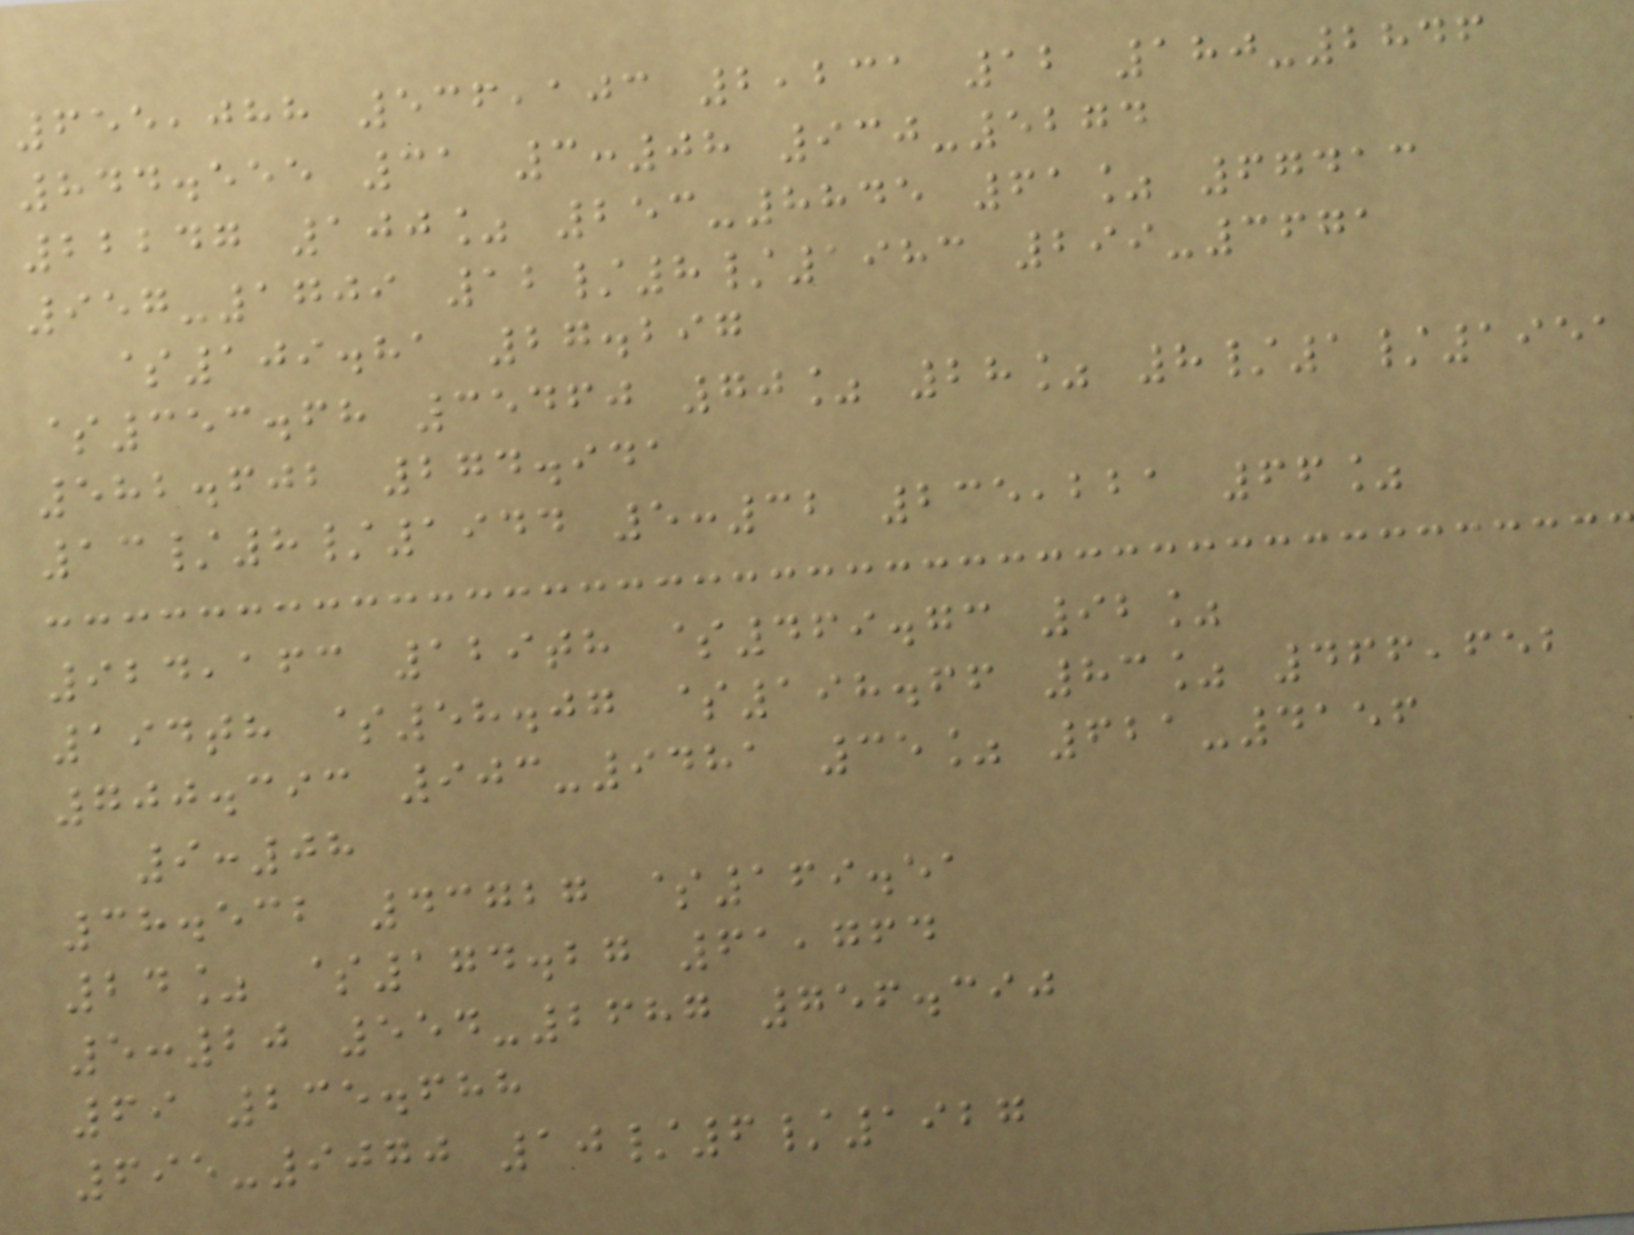655,088 536,103 2,231 12 180-2846
844.555 31 3:08 930-5274
22247 100% 253-8845 61% 67413
957-1709 12/8/1983 299-3671
$109.81 27.297
$353.68 35460 70% 28% 8/1/1951
582.602 274.941
13/8/1944 5:32 235,221 66%
924,163 129th $469.73 92%
194th $58.07 $198.66 83% 466,652
700.393 903-9481 35% 621-4156
9:08
38.532 43727 $169.51
24% $174.27 61,764
5:20 554-2687 756.390
69 235.688
695-9070 10/6/1927
